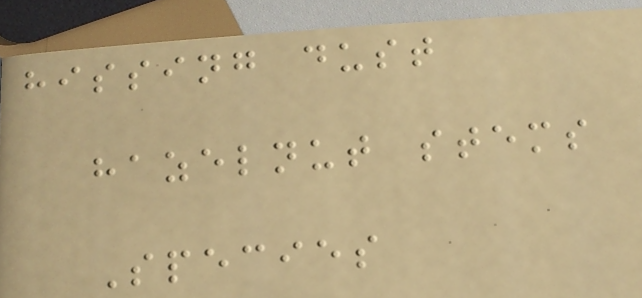hissing dust
hazelnut stems
Species
